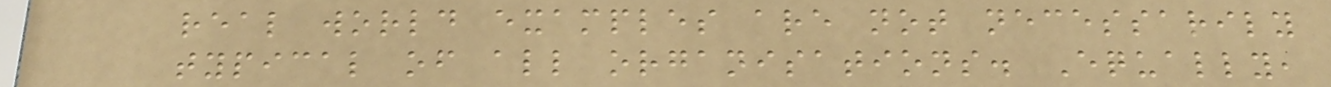real world examples are not necessarily
typical of all organisations. Equally,
